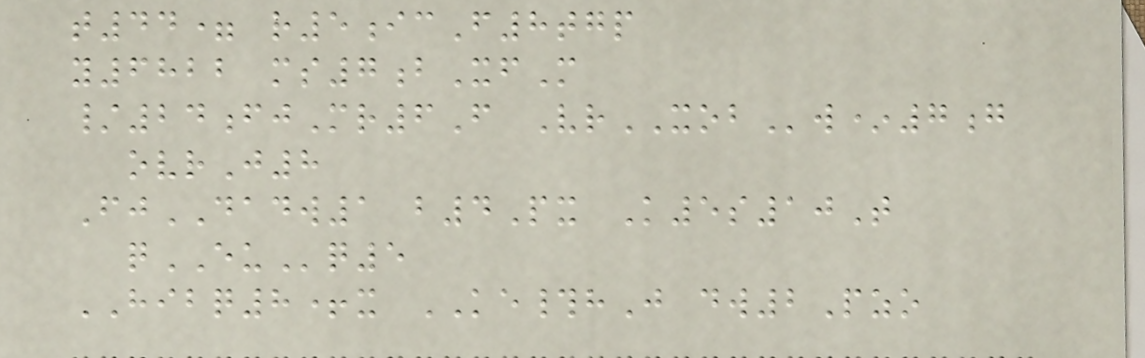t44= r5icF8tgp
y6822 ms7bXfM
/24fjMr6F VrXOBw*7g
ovrJ8
FjDADW1 b4Px K5s10T
qEUq5
HIBQ8+x KE#hJ dw2Pzo
